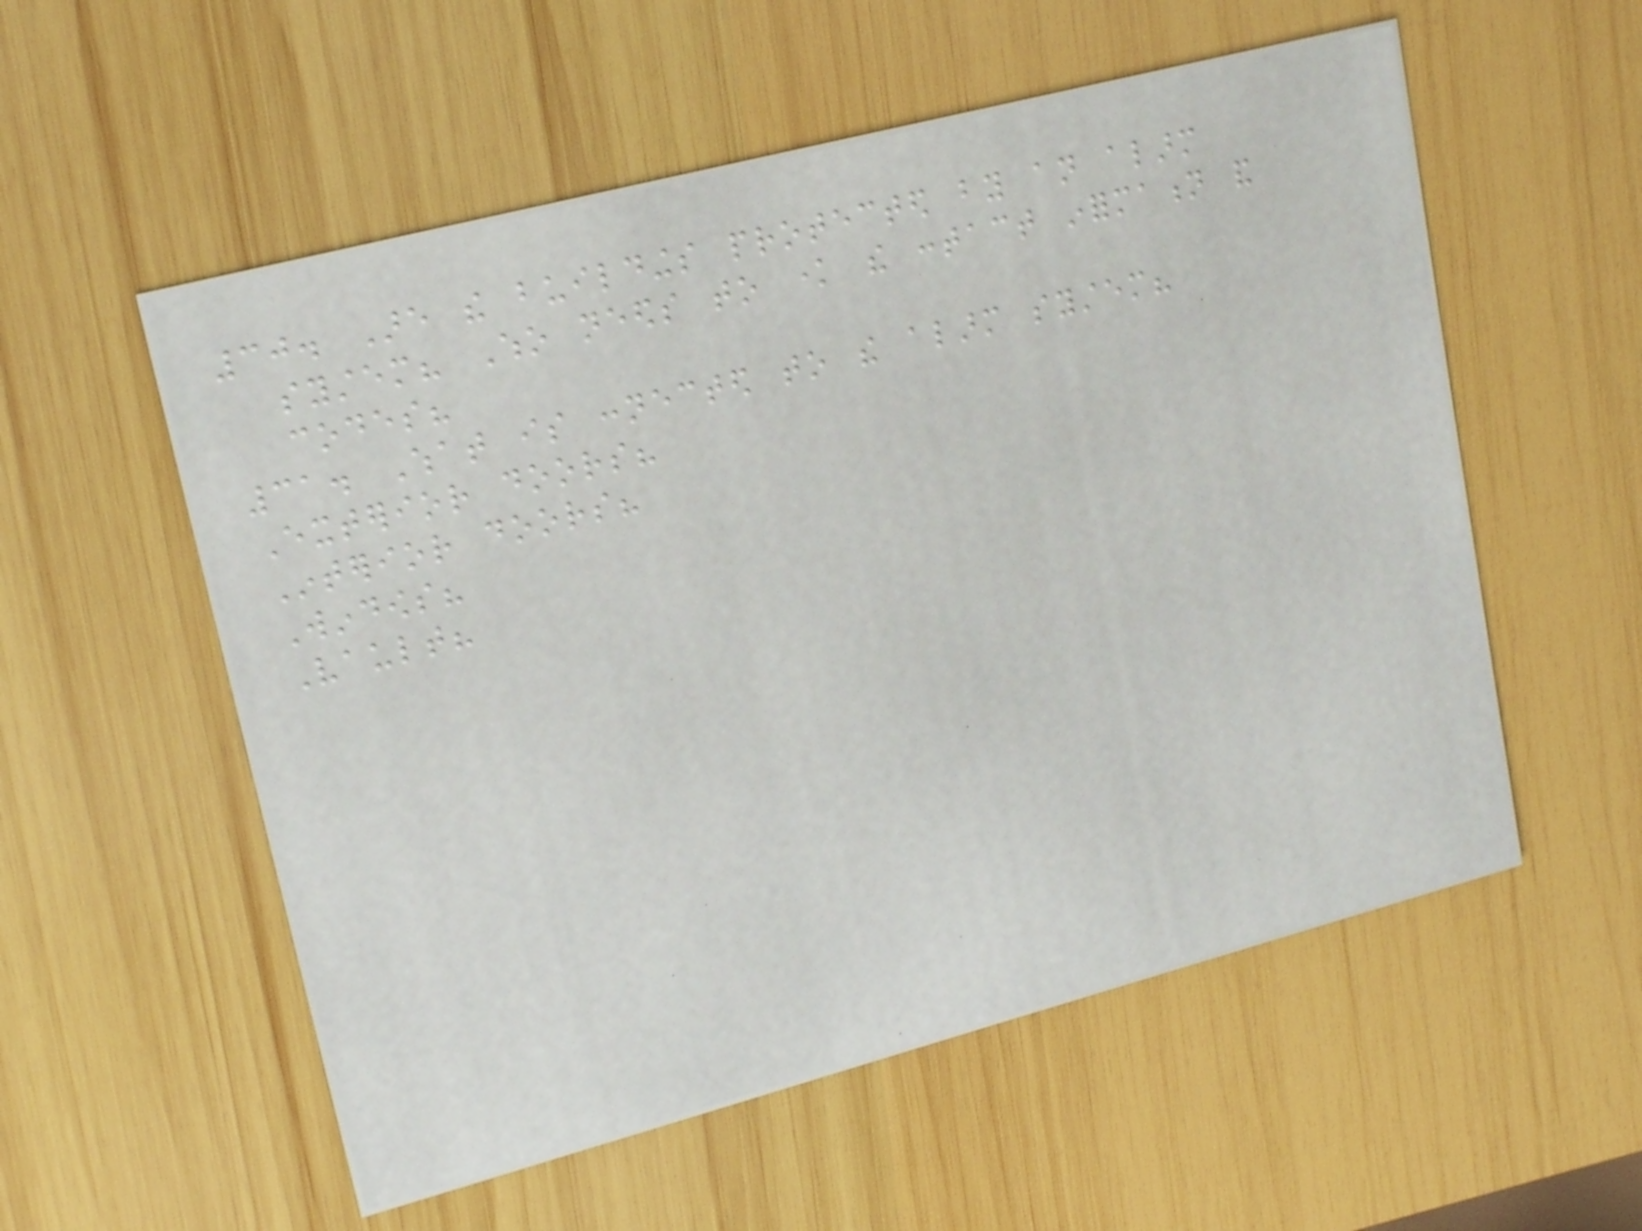30. Are the buildings protected by an alarm
system? Who needs to know the contact information and
codes?
31. What is connected to the alarm system?
Exterior doors?
Interior doors?
Windows?
Vault?
